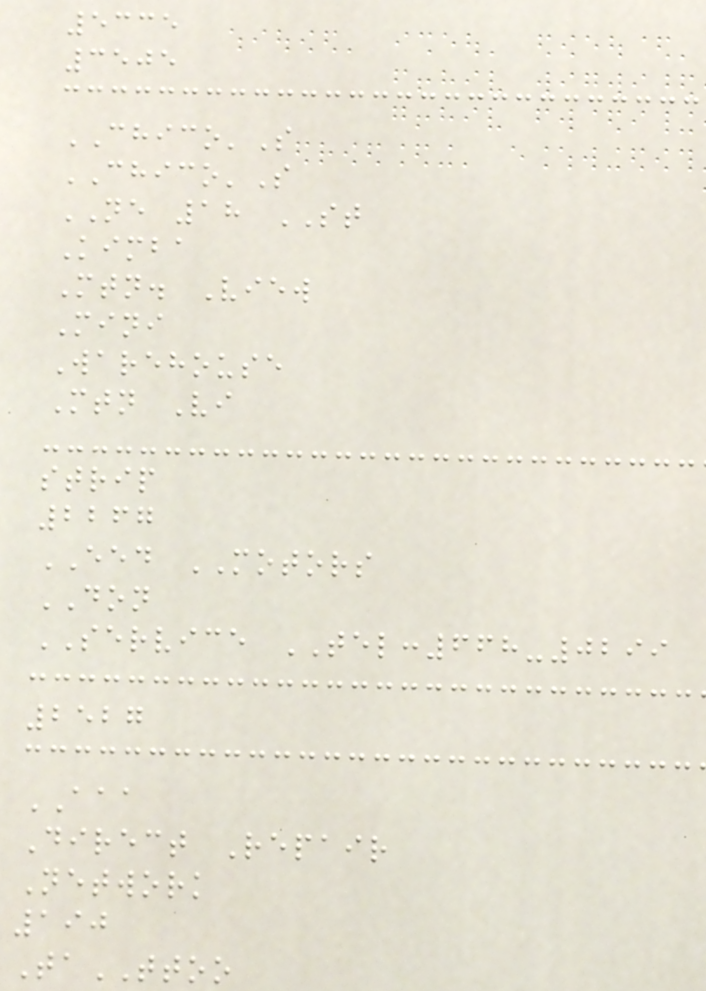5335
3505
CHICO'S
CHICO'S
NE 18 ST
Kimba
Mtn. View
Mini
Warehouse
Mtn Vi
strip
2267
EED MOTORS
DON
SERVICE TEL:668-0299
2527
AAA
Direct Repair
Network
190
TaTTOO
